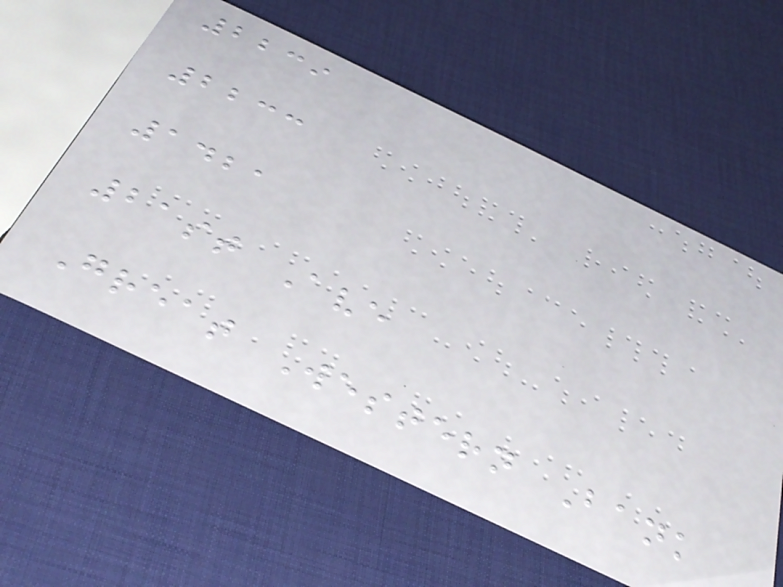2239
2233
1421
21st Ave
Great Western Bank
